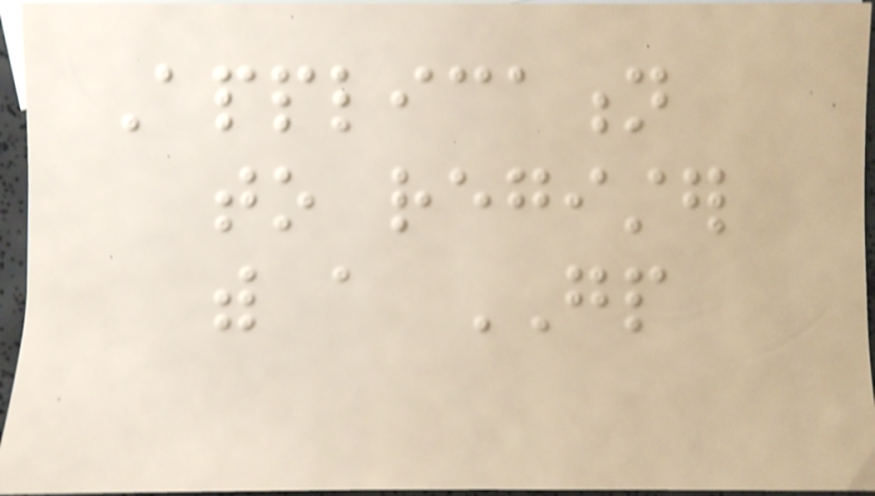Application
to register
with a GP
